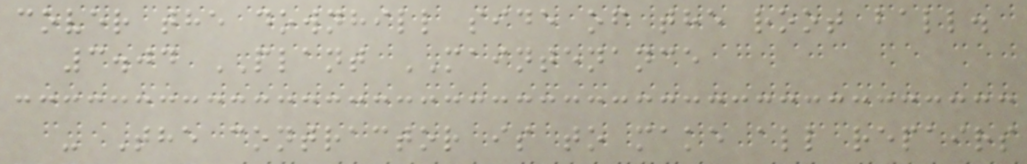cover the downhill side of the root ball.
3.04 PLANT MAINTENANCE
- The contractor is to make all repairs
